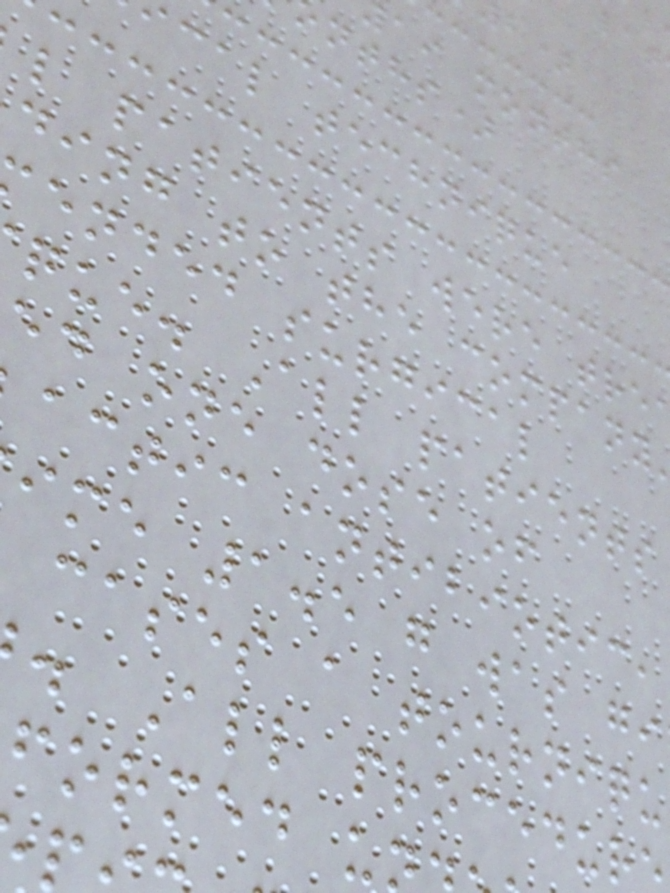ai months
nths)
cal technique
l patients were tre
ding to the company
ended surgical
que. All patients
ed one dose of
actic antibiotic,
ime 1.5 g was gi
cases a tourniqu
. All procedur
formed u
